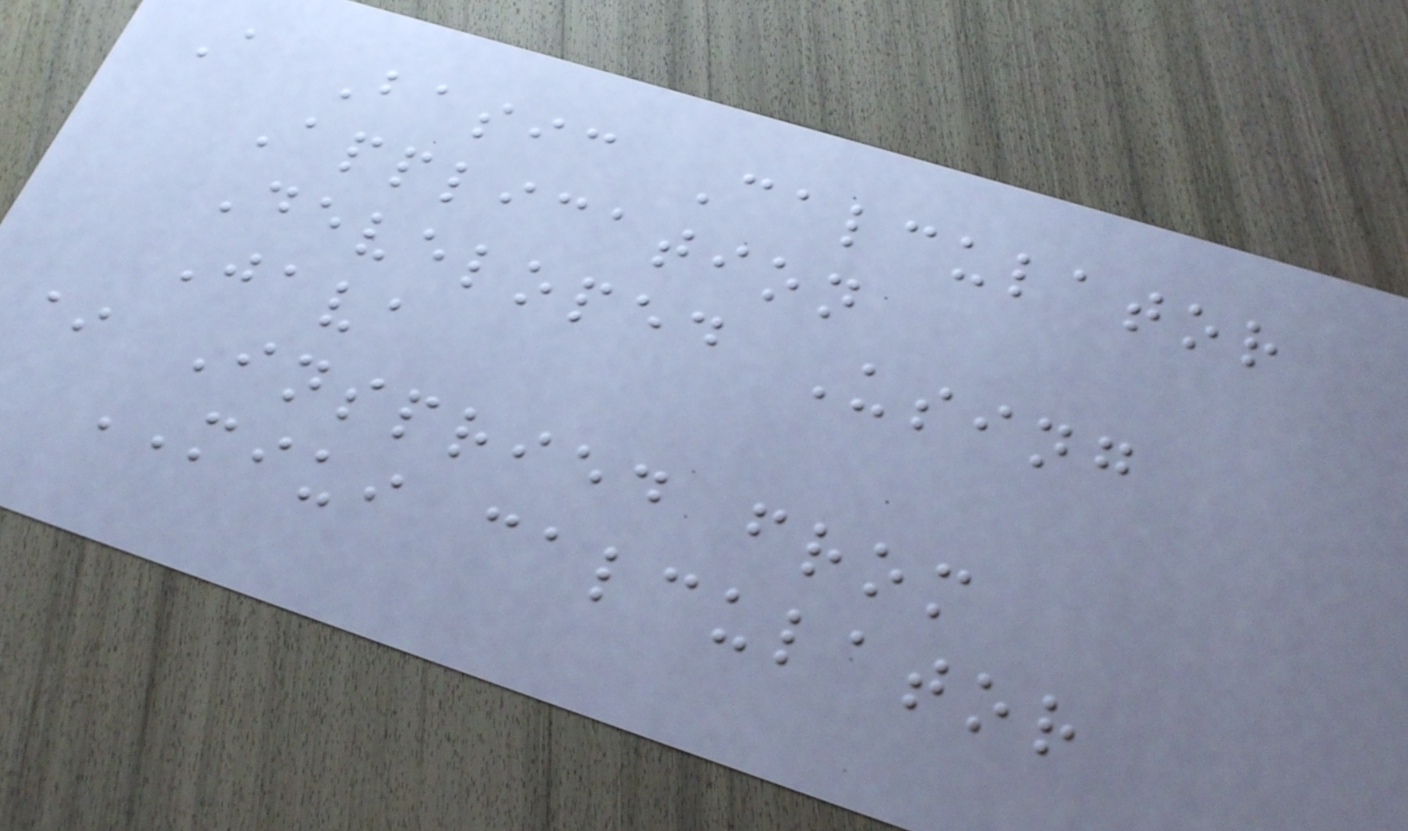A Basic Calculator
Application
Developed Using
Java
* Inspried from
MIUI calculator
